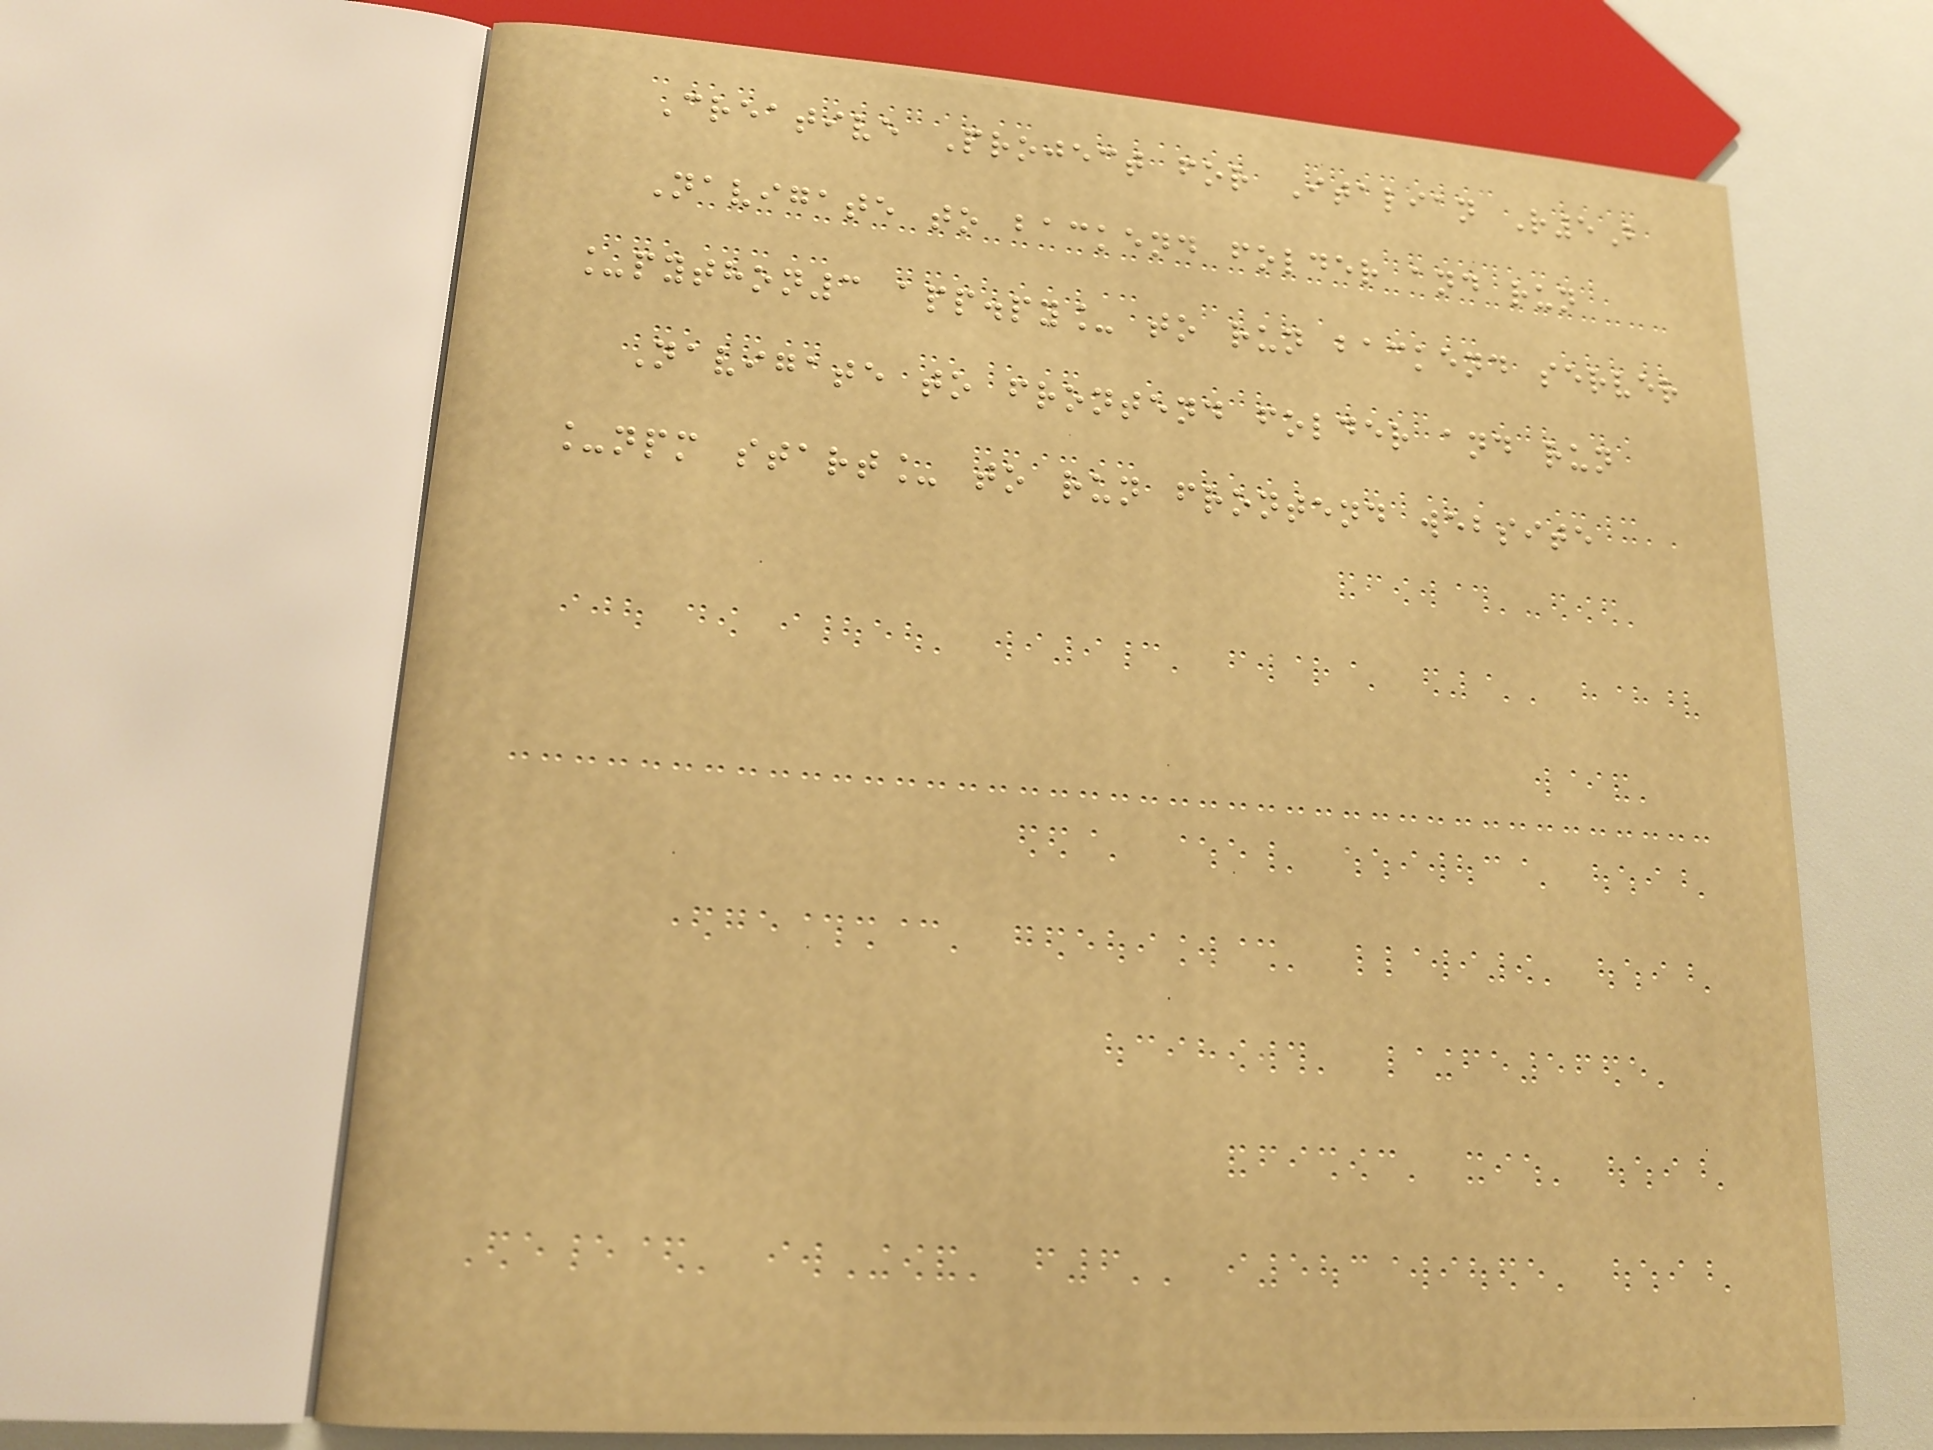Creative Project for Italian R5B
Navigate to backend folder and run
_python3 app.py_ to run backend server
Navigate to frontend folder and run
_npm start_ to run frontend website
